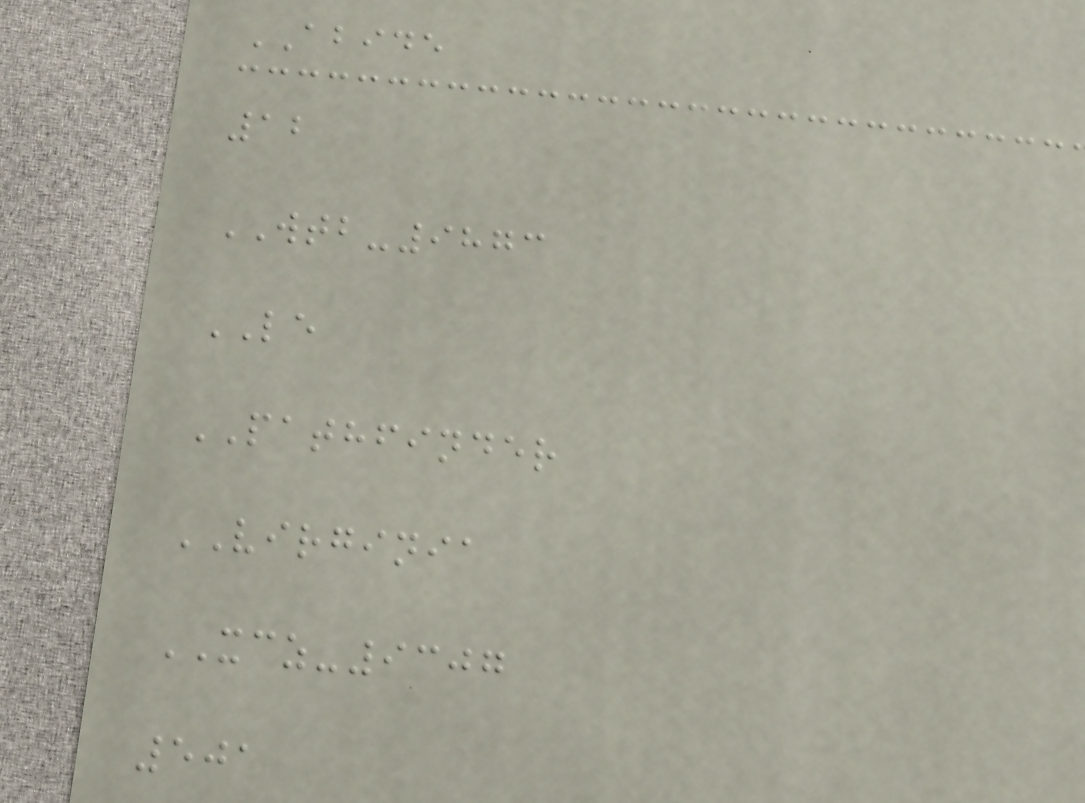ABIDE
12
WTB-9873
LE
PATHFINDER
VIRGINIA
XCZ-9307
501
